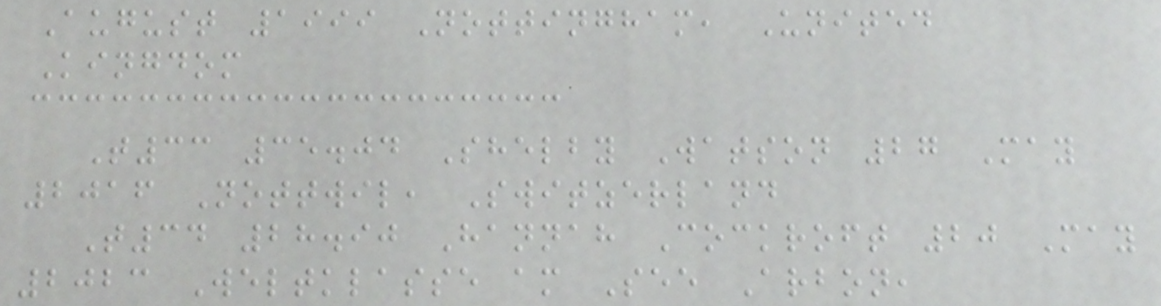August 1999 Nottingham, United
Kingdom
T33 35.04 Shelby Watson 27 May
2016 Nottwil, Switzerland
T34 28.90 Hannah Cockroft 20 May
2023 Weltklasse am See Arbon,
